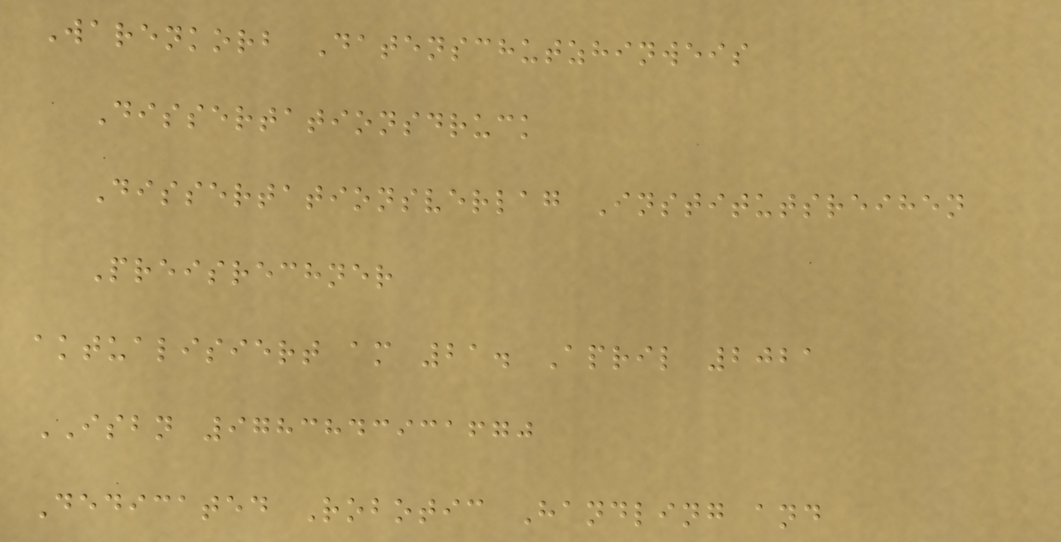Warenkorb Datenschutzhinweis
Dissertationsdruck
Dissertationsverlag Institutsreihen
Preisrechner
aktualisiert am 21. April 2021
ISBN 9783843931670
Dedicated Robotic Handling and
